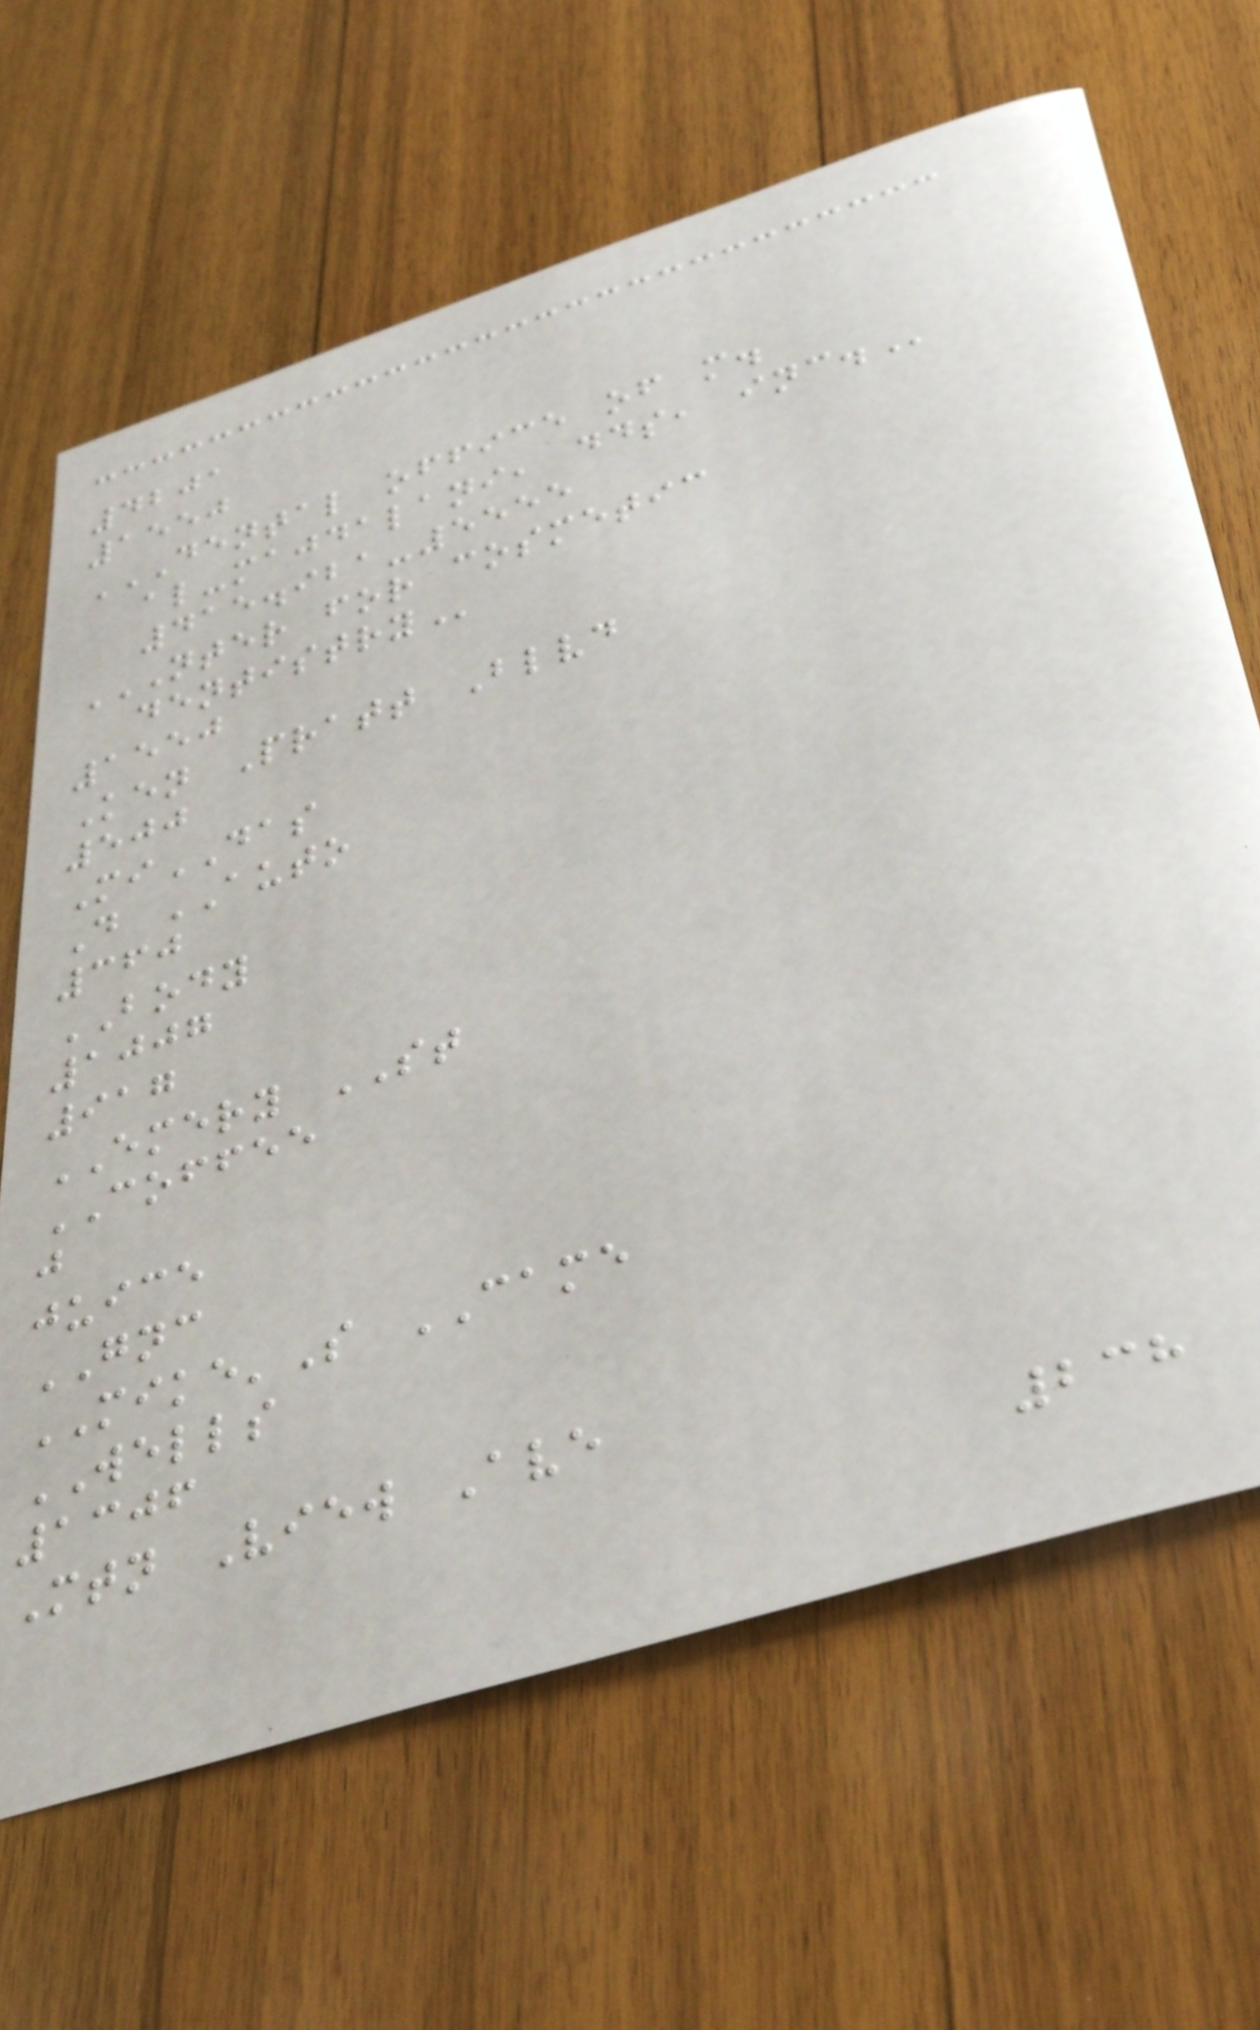4201
1550
DENTAL OFFICE OF M.
AL-MAJDALANI, DDS, INC.
415.921-5555
NTER FOR COSMETIC
DENTISTRY
1550
Ken Pratt Blvd
500
MiDAS
D AUTO
360
BODY
1007
917
EMERY ST
COFFEE
j
juice
GNC
MIKE'S CAME
WELLS
1306
Mtn View Ave
238
